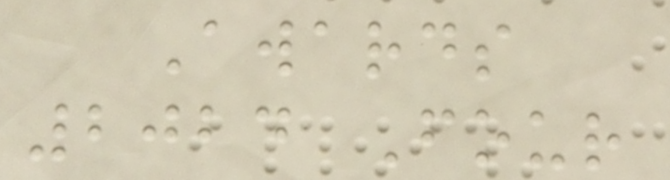Awards
2024 Four
